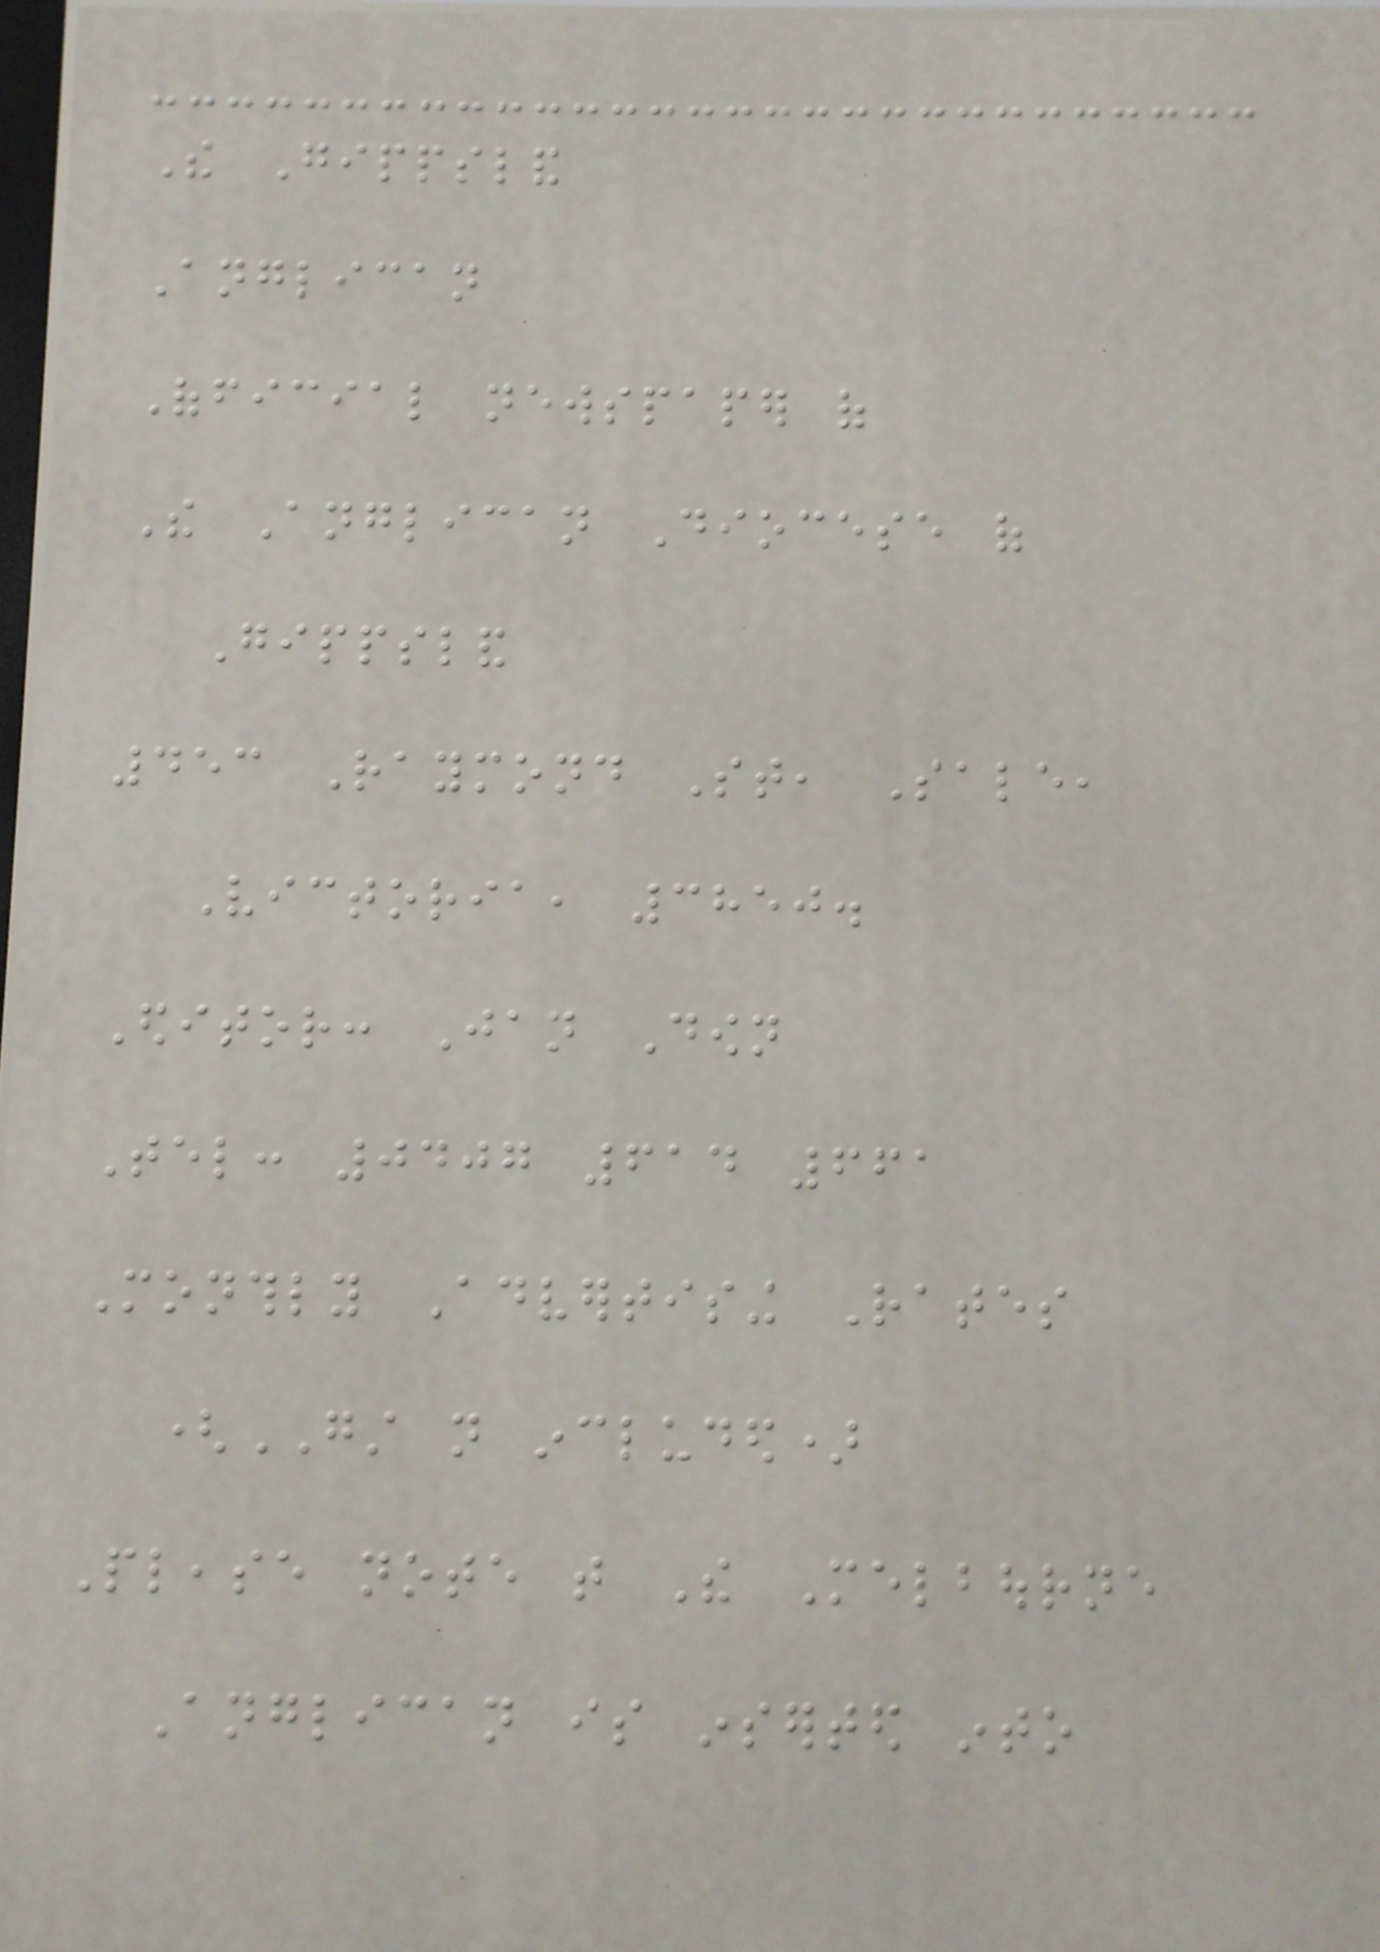The Gippsland
Anglican
Official newspaper of
The Anglican Diocese of
Gippsland
453 Raymond St, Sale,
Victoria, 3850.
Editor: Jan Down
Tel: 0407 614 661
Monthly Advertising Rates
(GST not included)
Please note that The Melbourne
Anglican is inserted into
